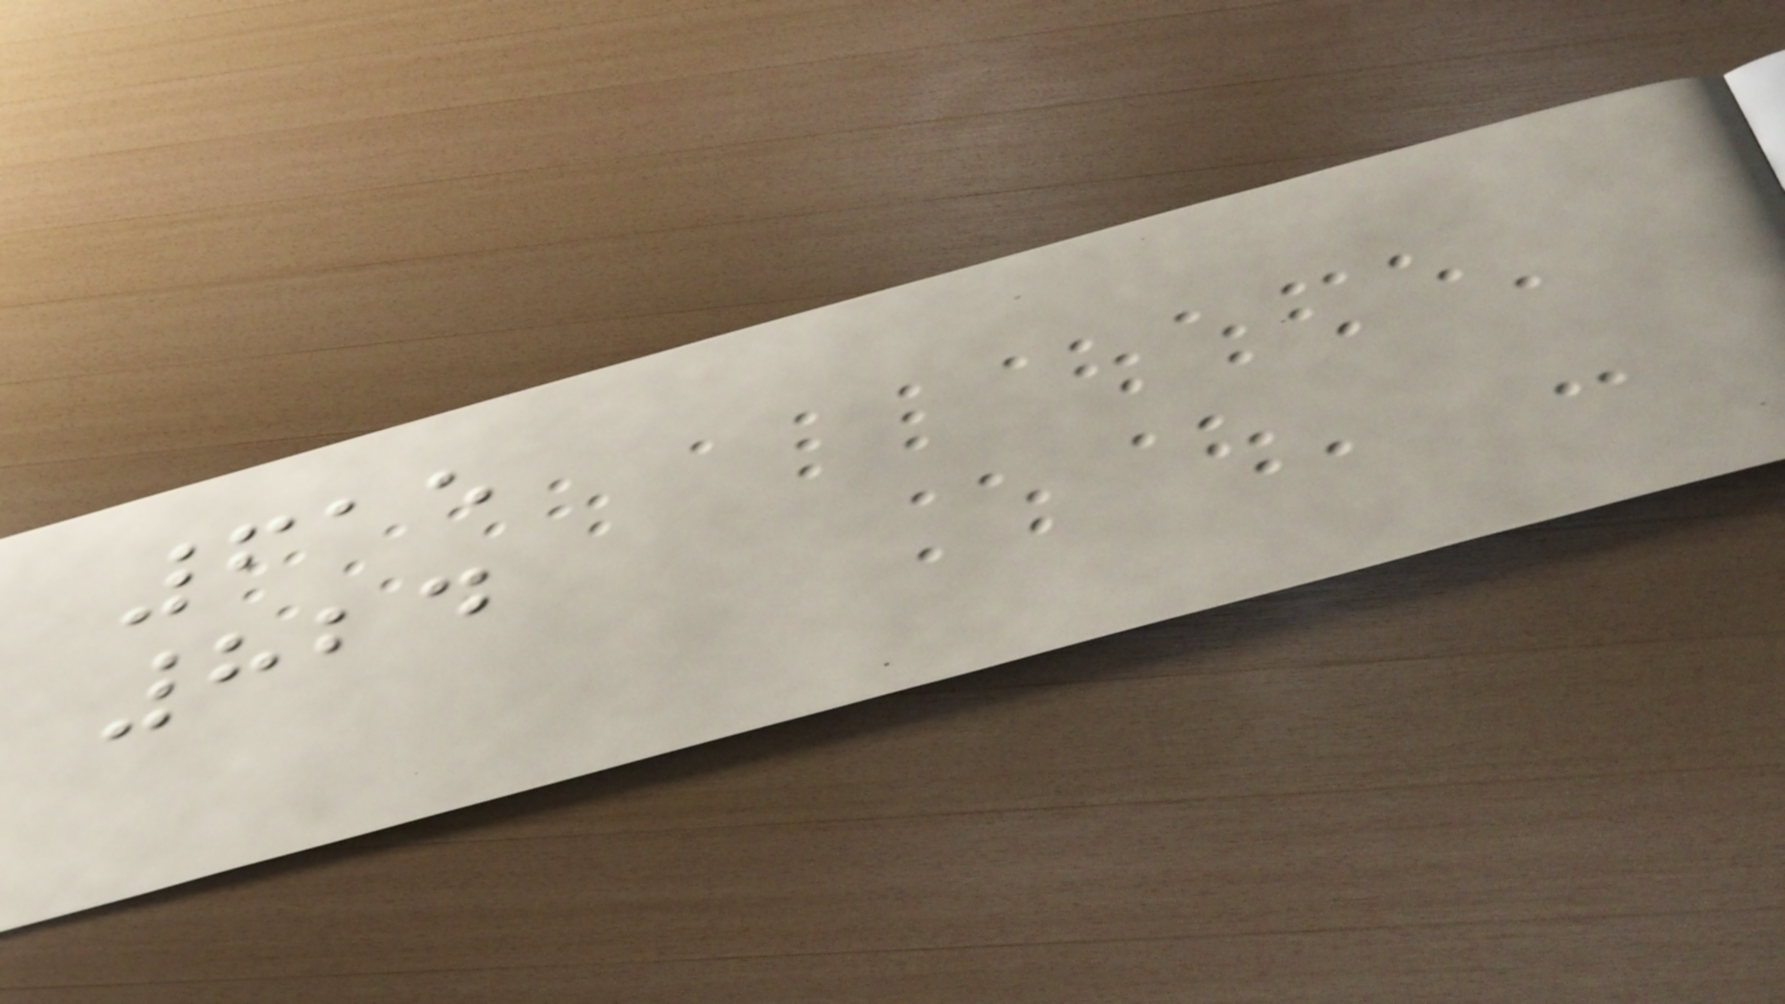615
824
